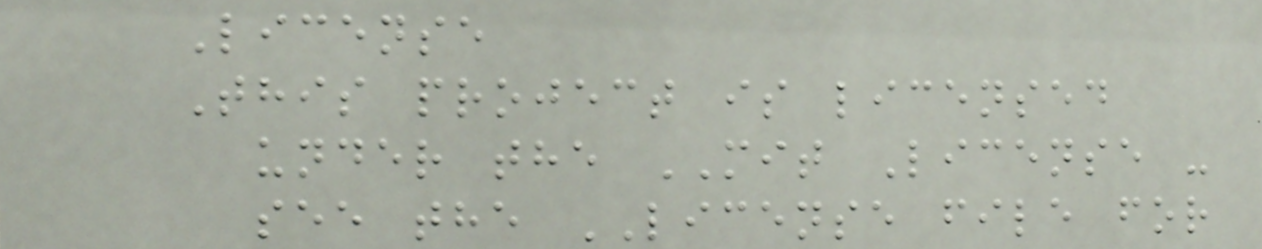License
This project is licensed
under the MIT License -
see the LICENSE file for
